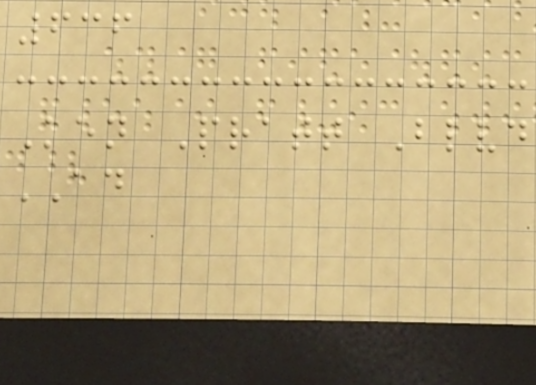636
Ken Pratt Blvd
AD
